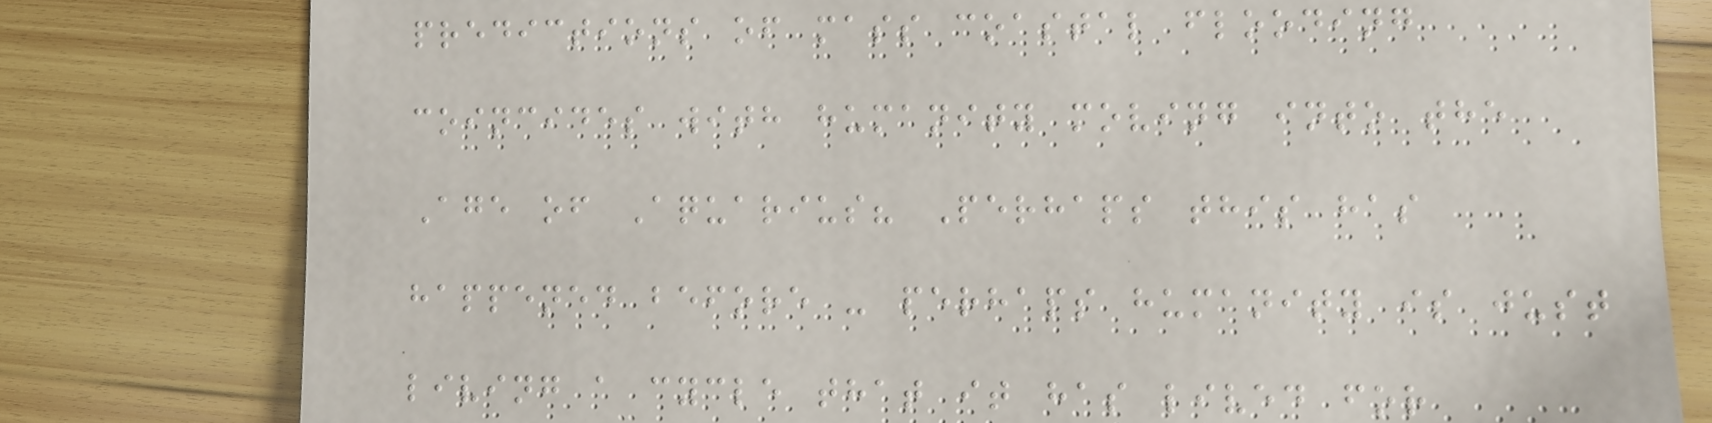predictions of mass coastal flooding
coincides with humanity moving into the
Age of Aquarius? Perhaps this has
happened before - perhaps humanity is just
living a cycle that it has lived for
